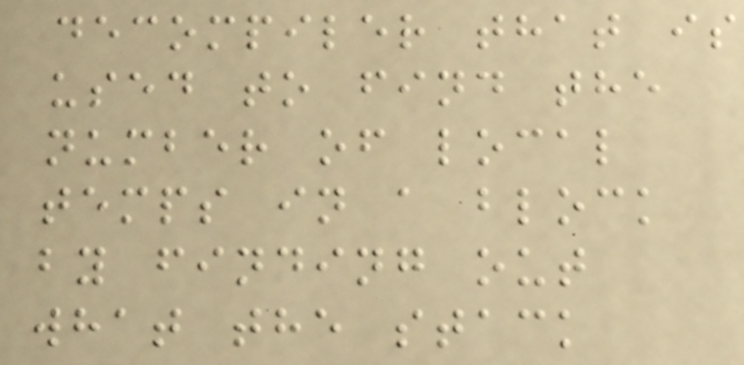decompiler that is
used to find the
number of local
temps in a block
by finding out
what the stack
